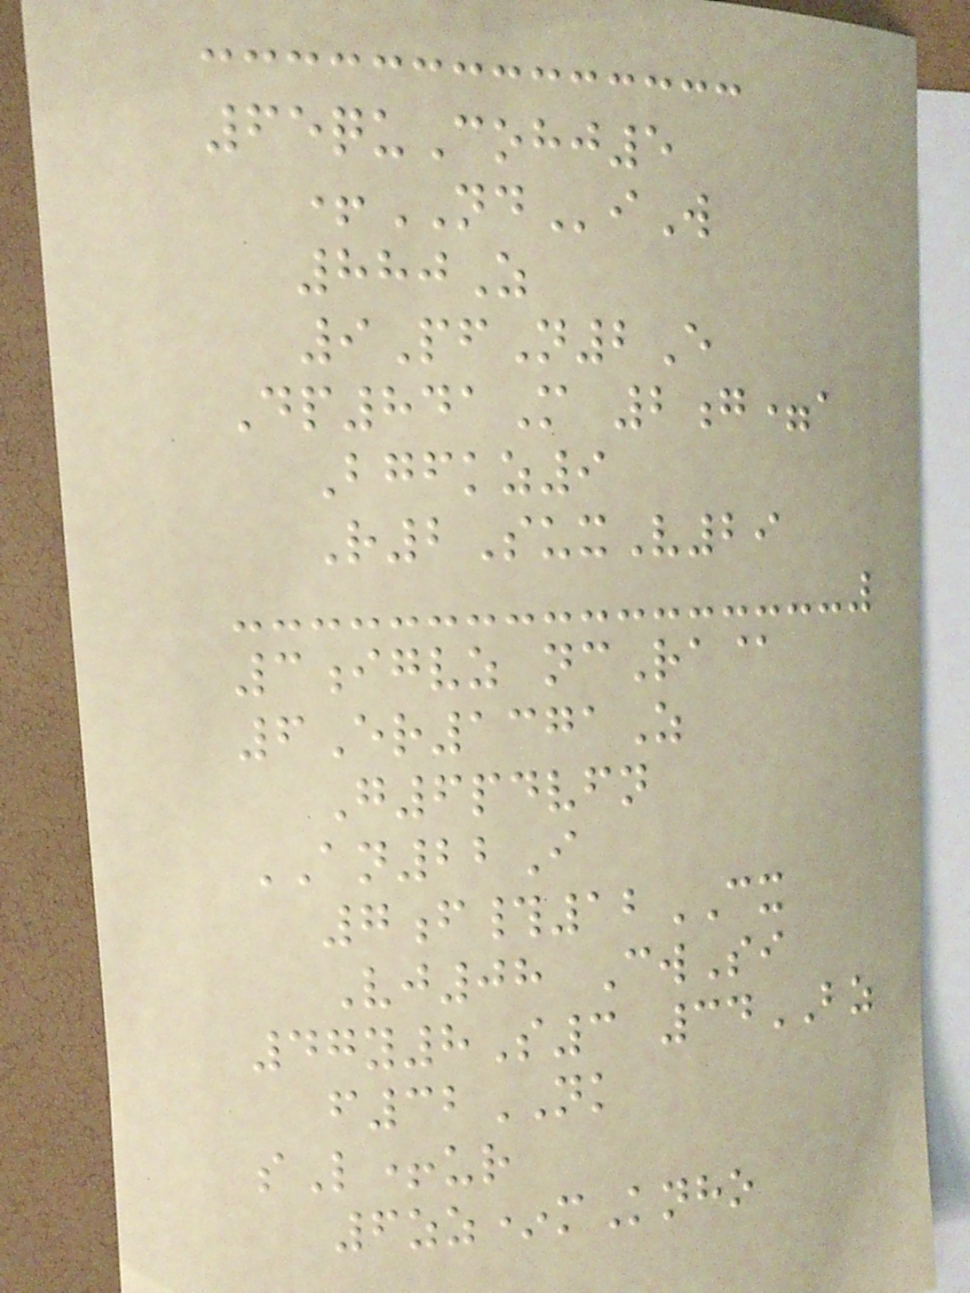65quCohj5
+NDiW
880Z
9PfN2E
Dp841M 2g=a
Bgfkz9
R2SuxV29
3igvz ncRa@
6Er1371Z
G6pdvfn
AN22I
7f#12CX
Vj08 CwSi
47y8S3 34BZ
f32NK
sL+ur
6zz*mKnho
